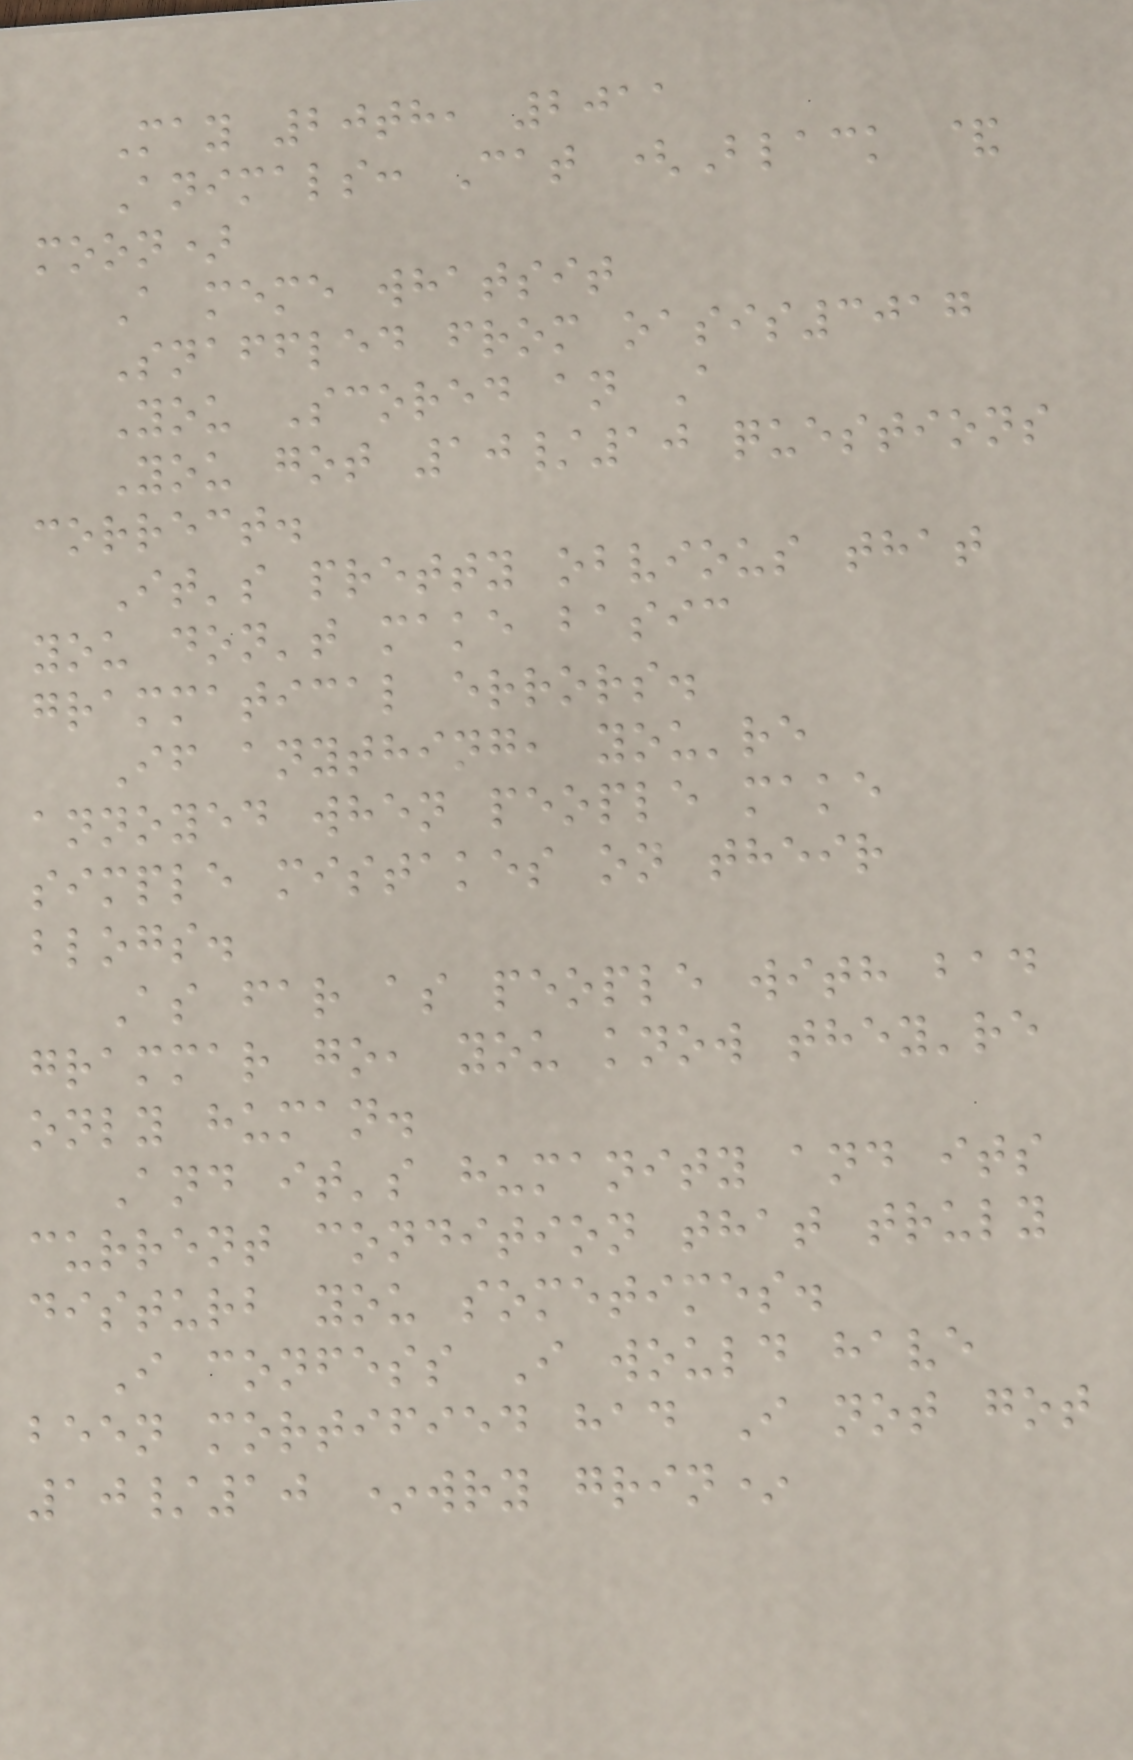May 20th, 2011
Animals: Cat (Black &
moon)
A meme whatsit
Snaffled from oasis3017
You Scored an A
You got 10/10 questions
correct.
It's pretty obvious that
you don't make basic
grammatical errors.
If anything, you're
annoyed when people make
simple mistakes on their
blogs.
As far as people with bad
grammar go, you know they're
only human.
And it's humanity and its
current condition that truly
disturb you sometimes.
I confess I would have
been mortified had I not got
10/10 *wry grin*
